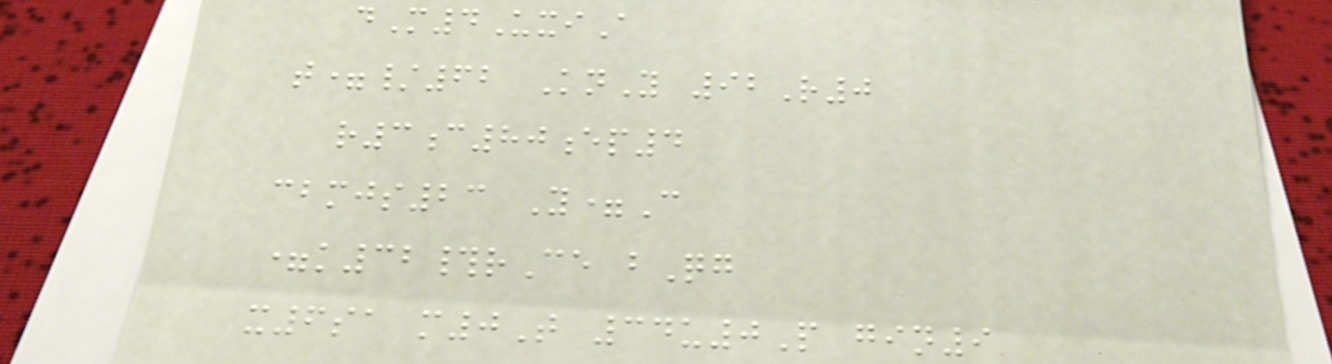dM4UxiA
t=/62 KnY 92R0
r3c80ep4
cbmjs23 Y=C
=k32#rCe bQg
x6sa m0T 34u0P gin9
